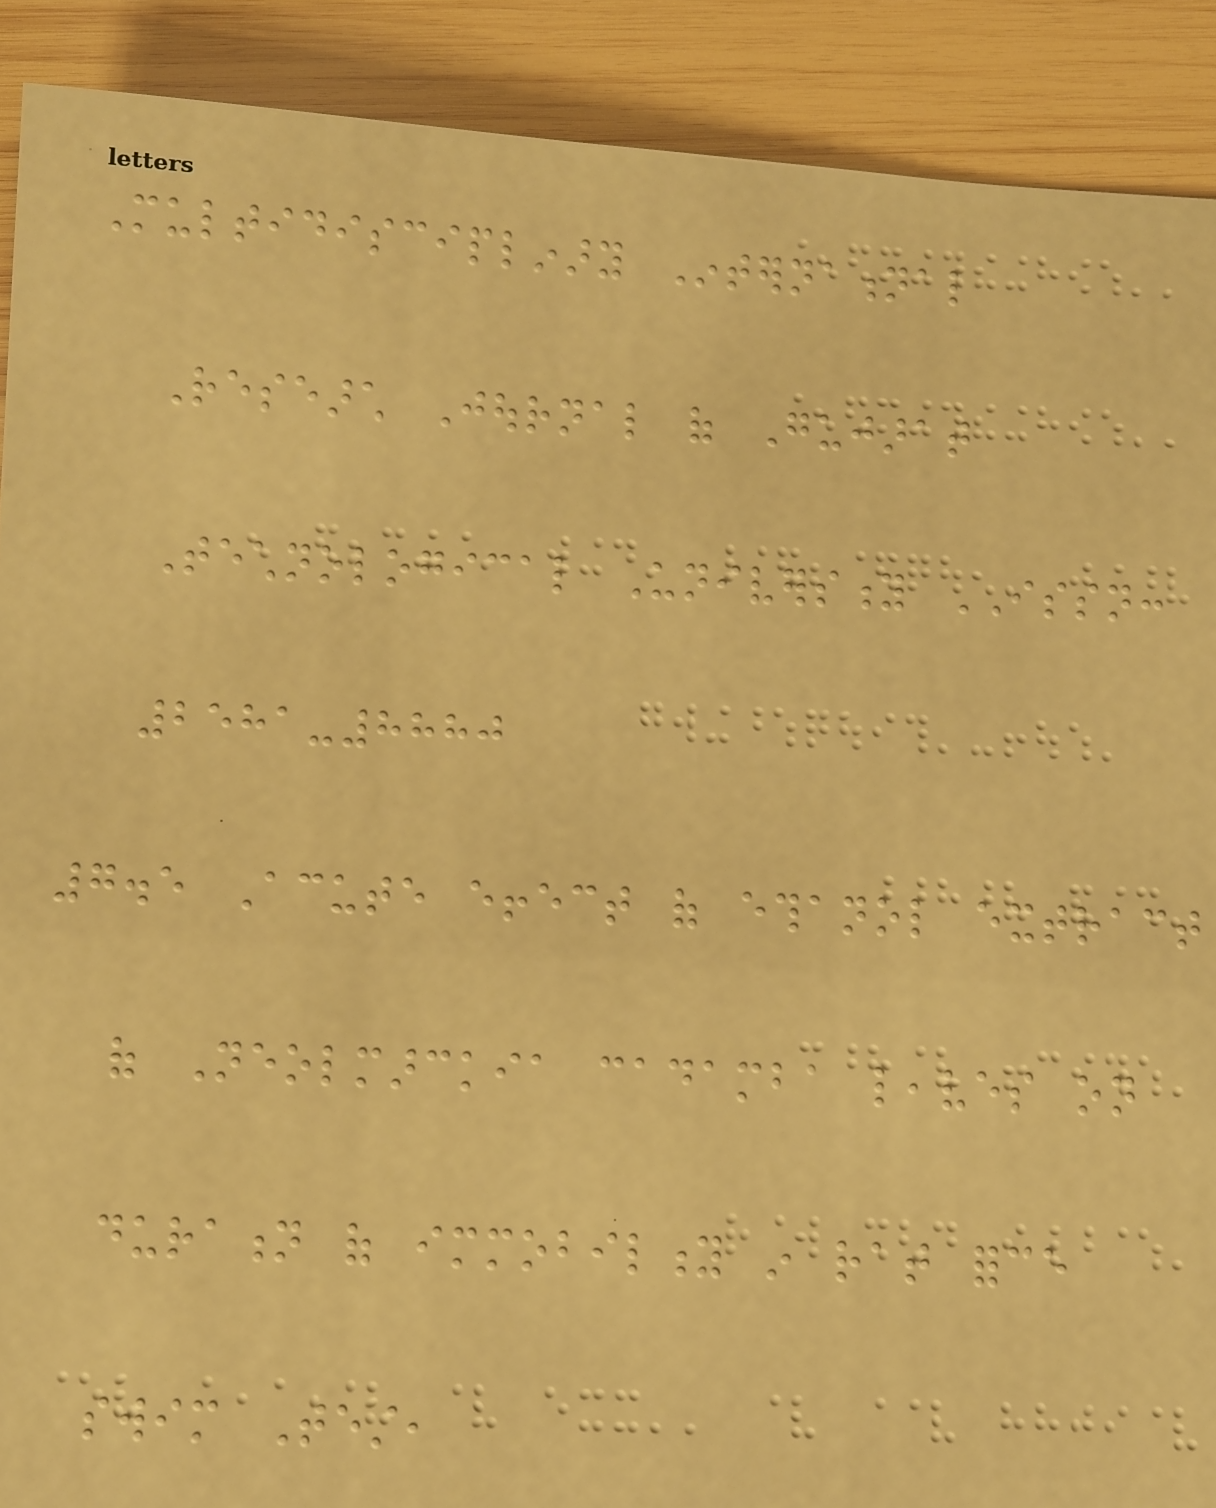Multidisciplinary International
Research Journal of Gujarat
Technological University ISSN:
2581-8880
7.5 Acute effect of ethanol extract
of Neolmarckia cadamba leaves on
duration of immobility in rat force
swim Test,
